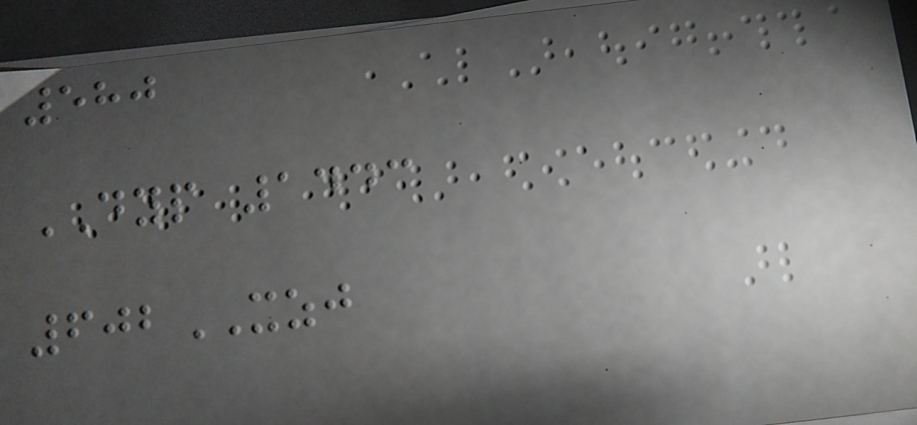580
DYP 1443
602XZJ
